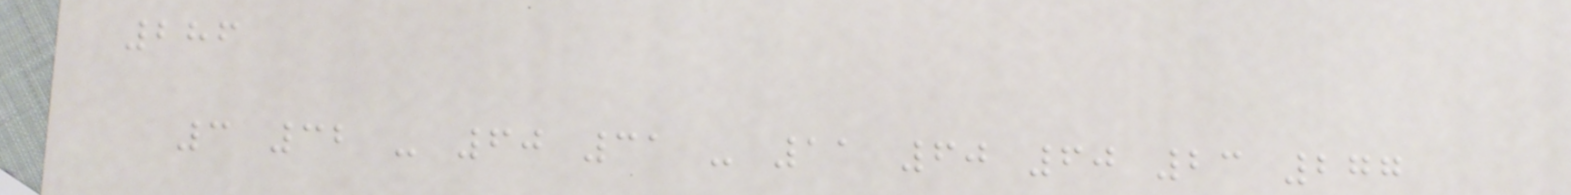286
3 32 - 60 31 - 11 60 60 23 277
